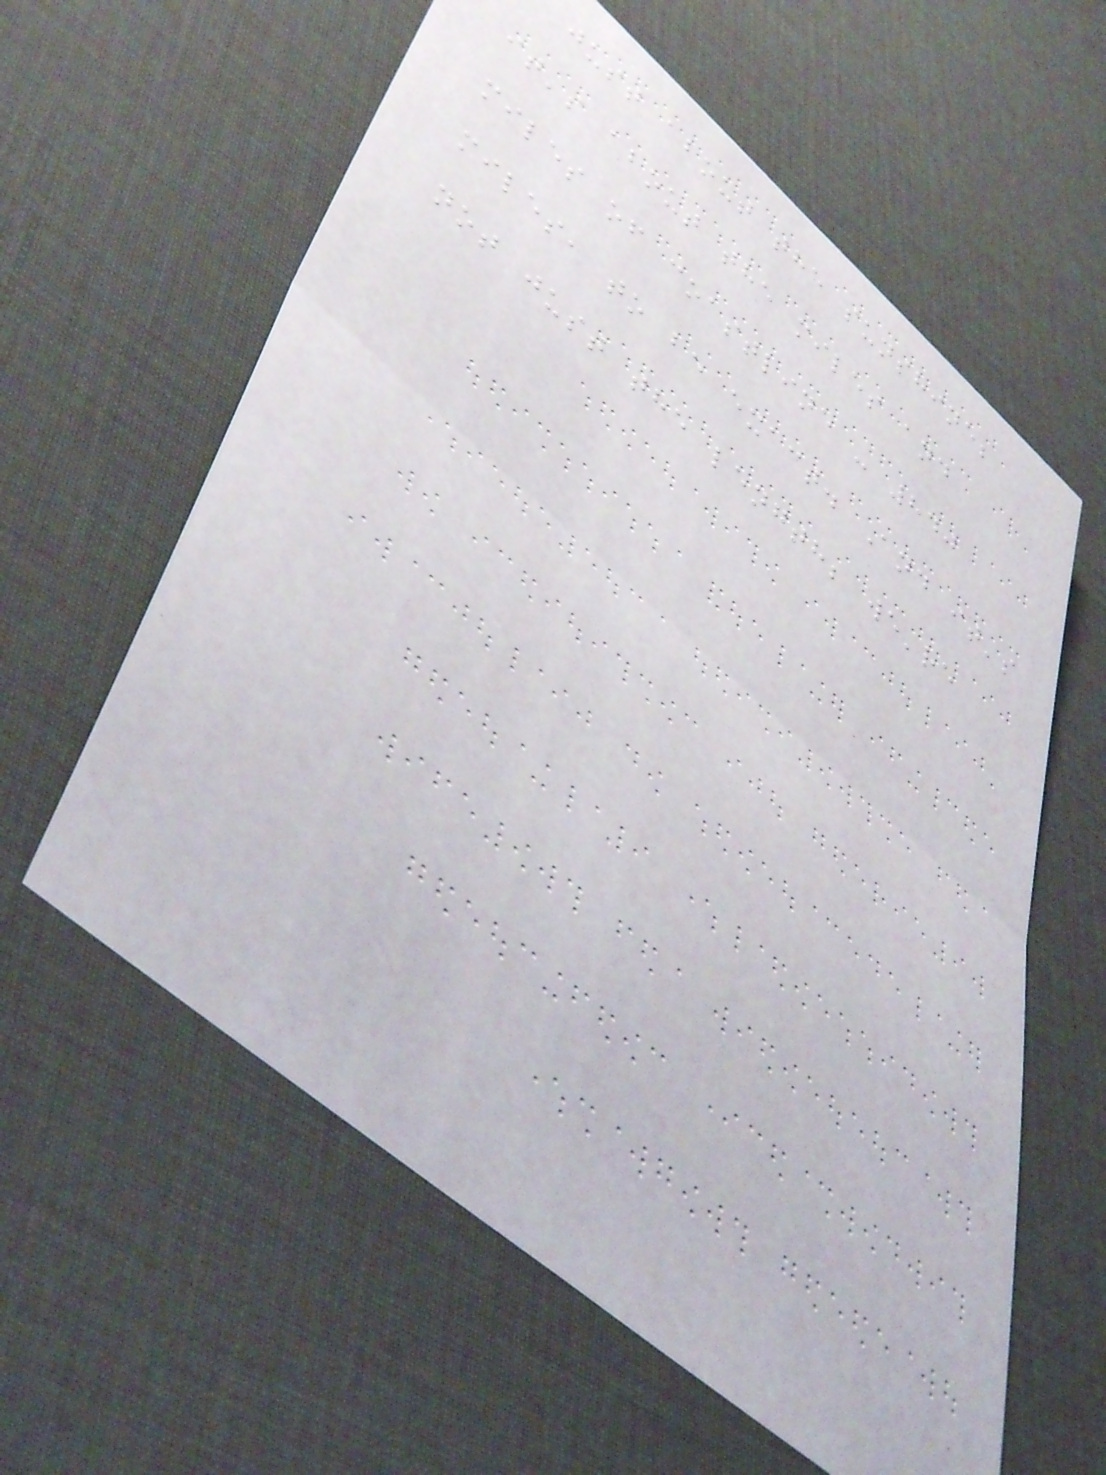just about the sunshine;
it's about the miles and
miles of coastline - 840
miles, to be exact. And it's
not just the length; we're
